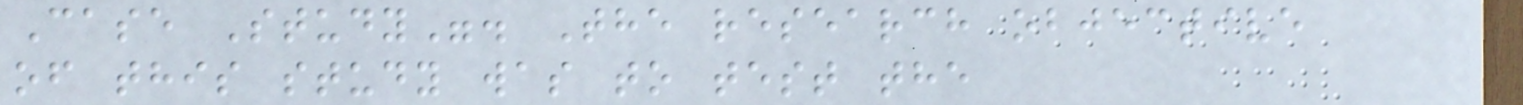Case Study". The research objective
of this study was to test the
